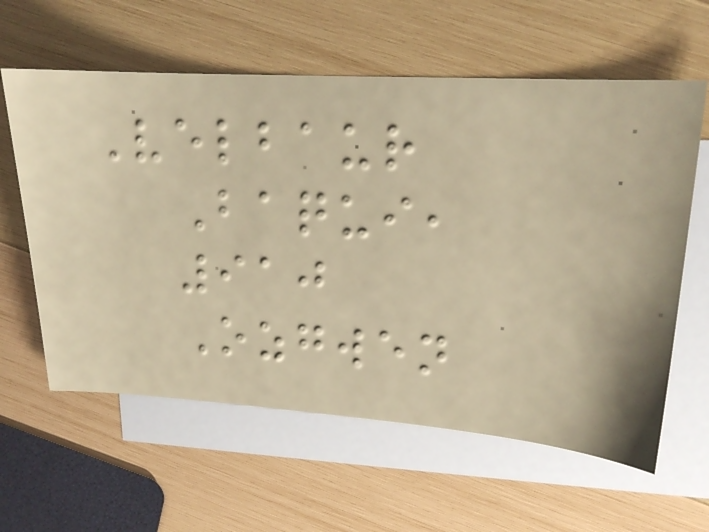Velbaur
Baqui,
910
Ozgwen
